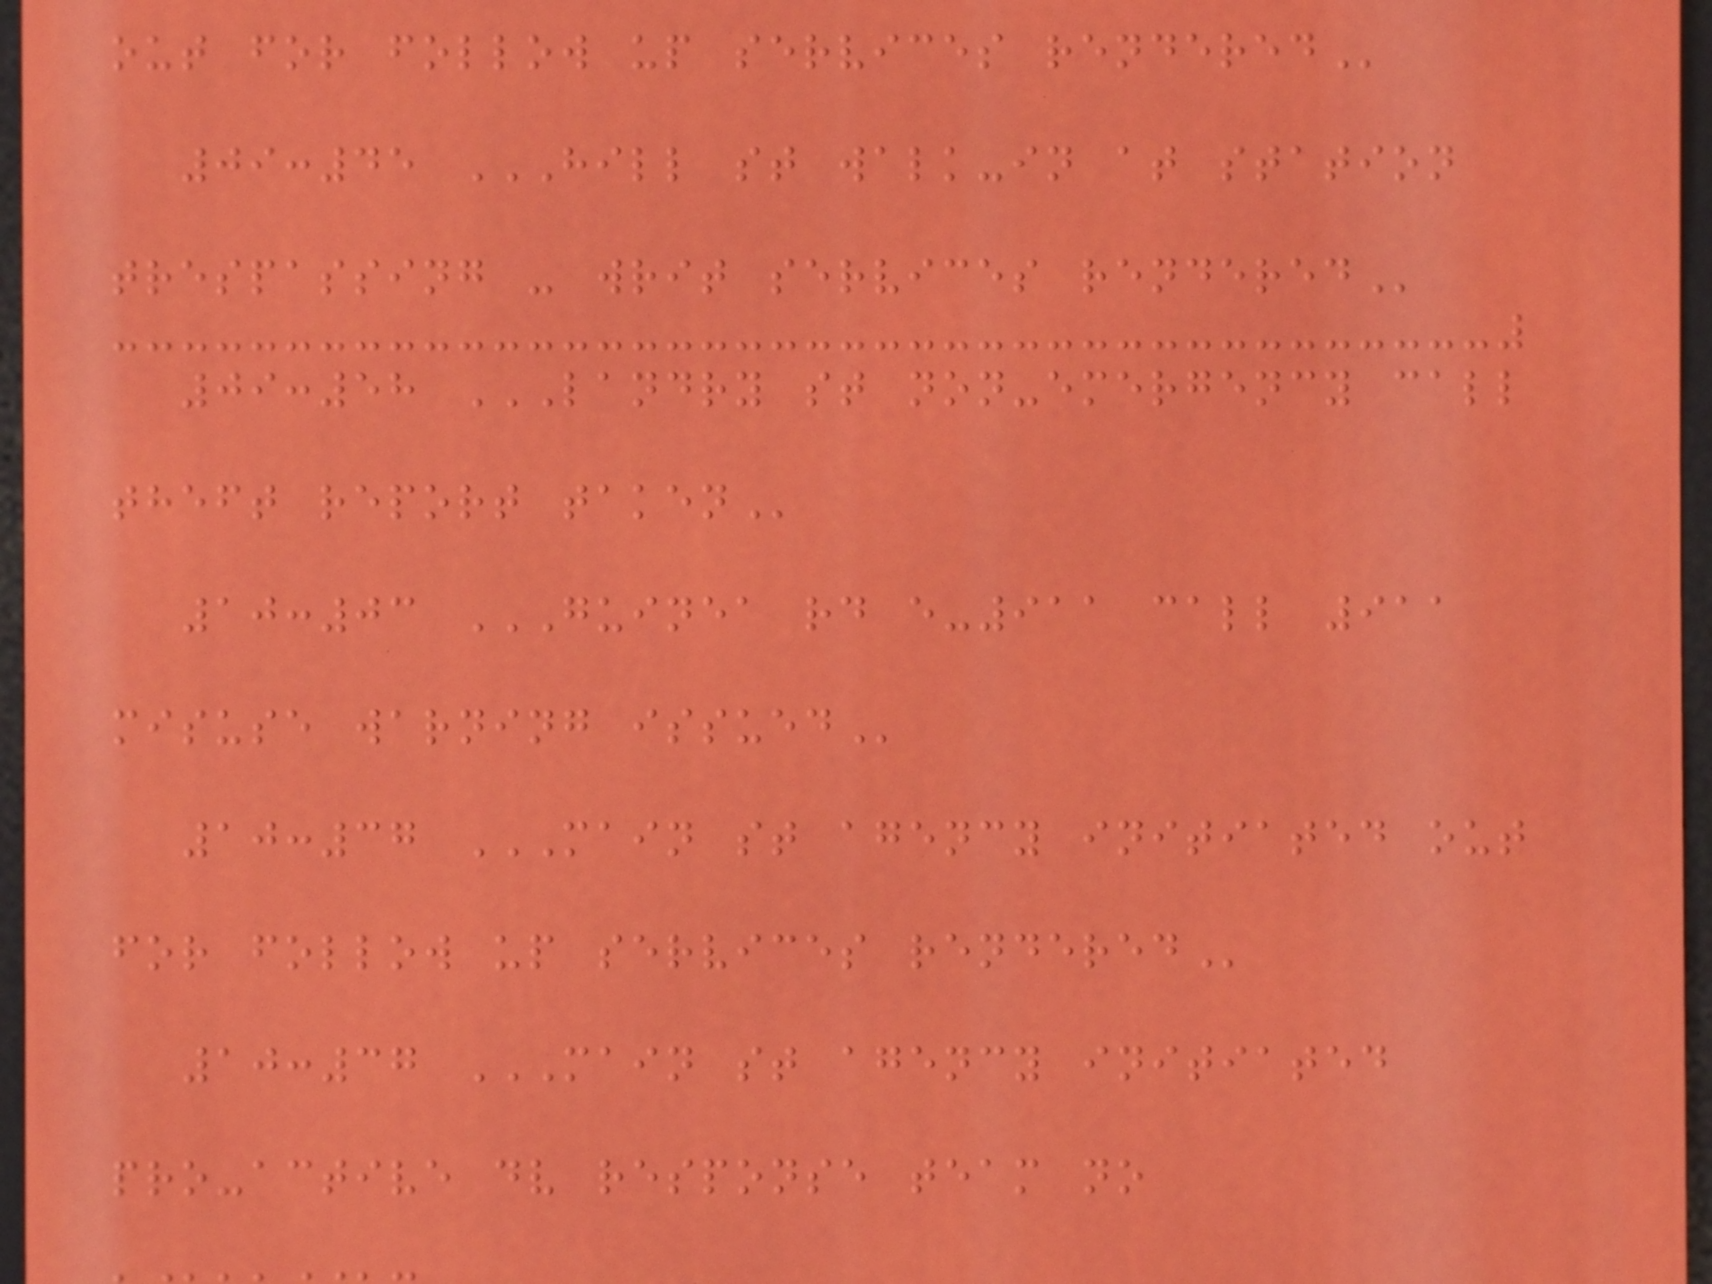out for follow up services
09:45 HILL ST WALK-IN AT STATION
trespassing - writ services
09:58 LANDRY ST NON-EMERGENCY CALL
theft report
10:03 GUINEA RD E-911 CALL 911
misuse warning
10:37 MAIN ST AGENCY INITIATED OUT
for follow up services
10:37 MAIN ST AGENCY INITIATED
pro-active dv response team no
